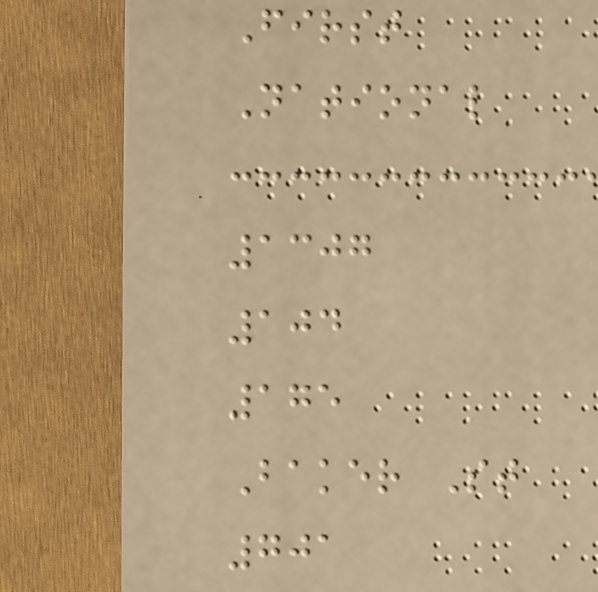First
National
1307
104
175
Baker St
701
